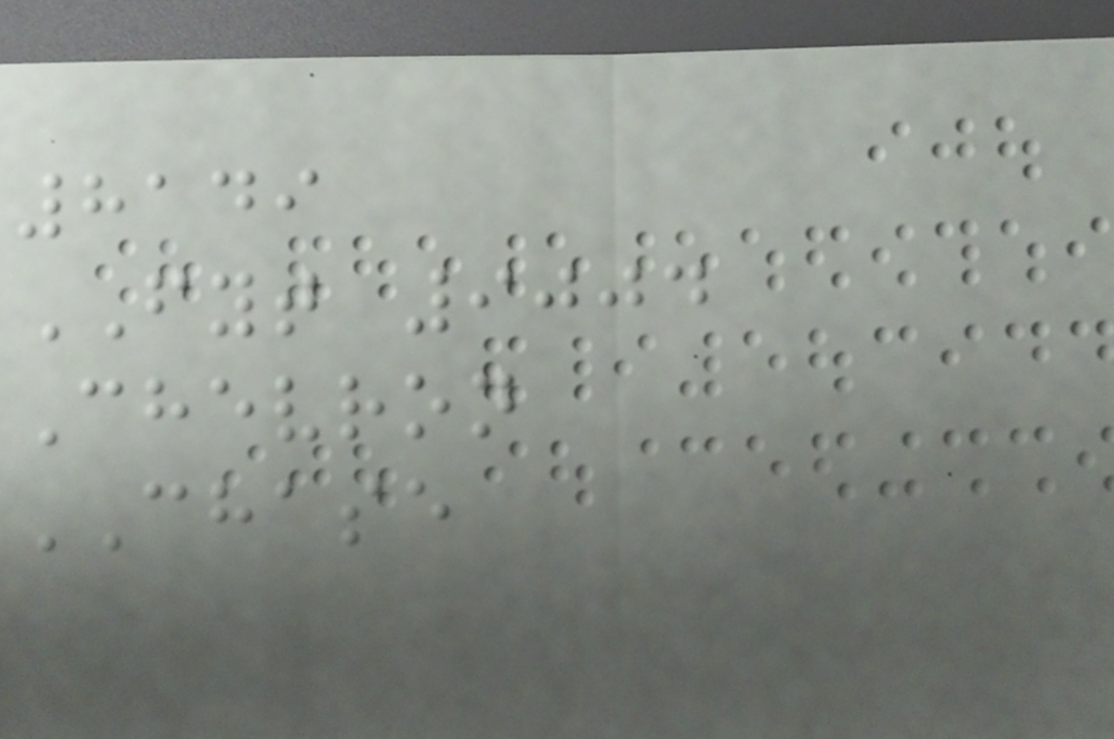8149
FYT 9004
Chevron
CHASE
